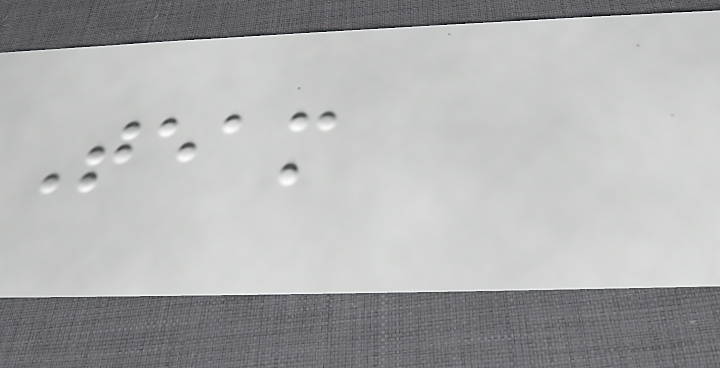Team
